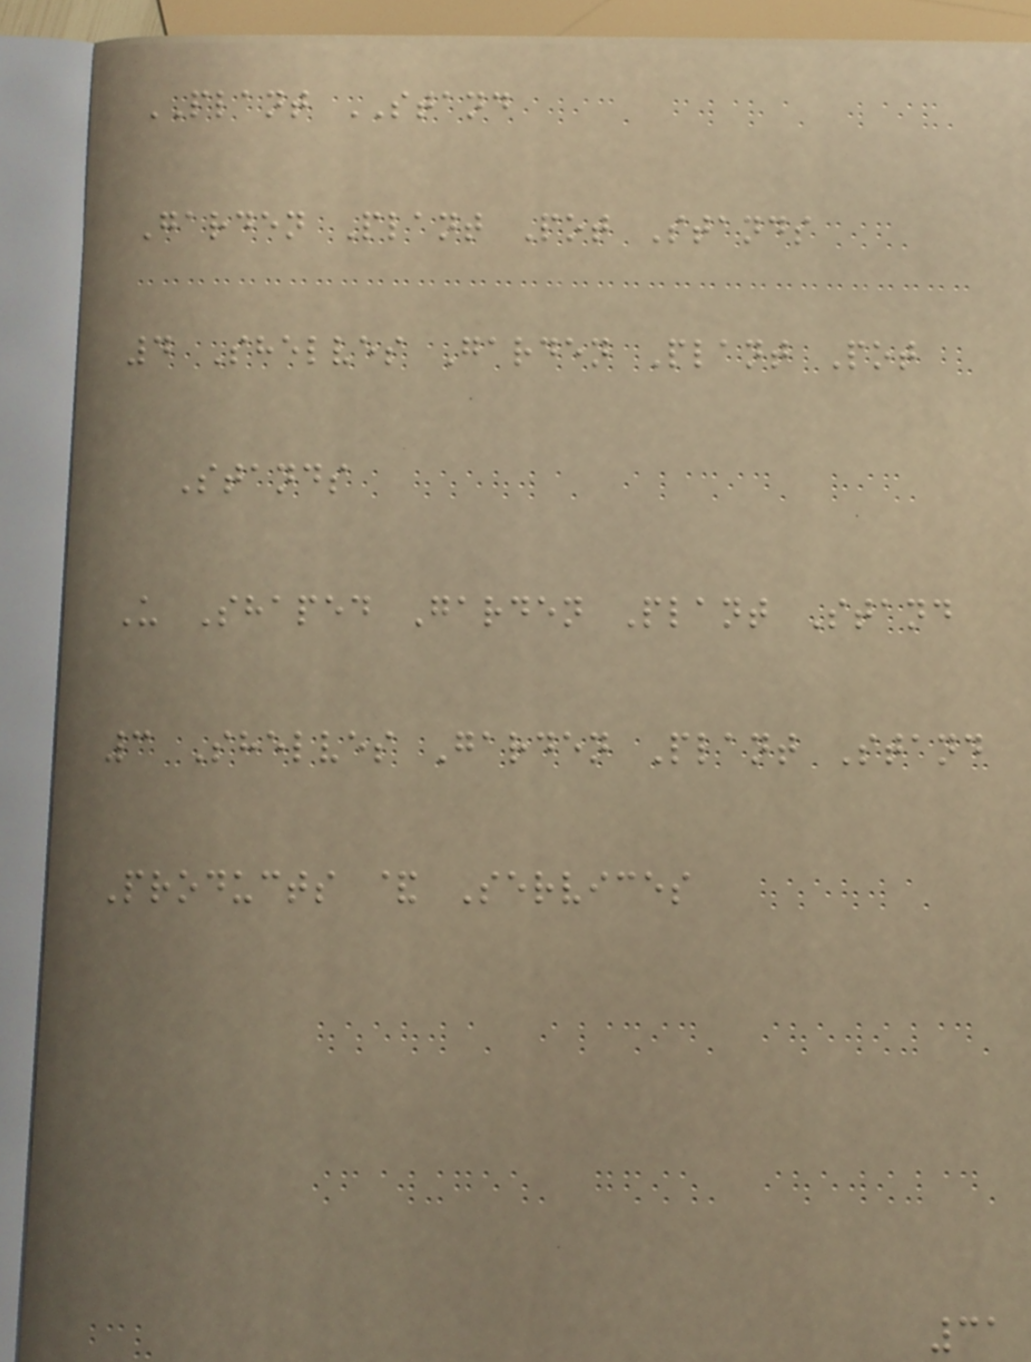PLANT STAND
Garden Plant Pot Stands
4 Shelves Garden Plant Pot
Stands
U Shaped Garden Plant Stand
3 Shelves Garden Plant Stand
Products & Services
31
